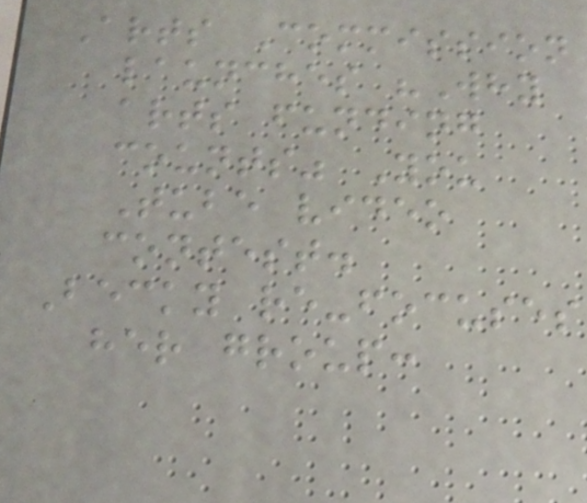Arts Commission
launches "Why
arts funding
counts" You
Tube video
contest.
Becky re-focuses
her group:
